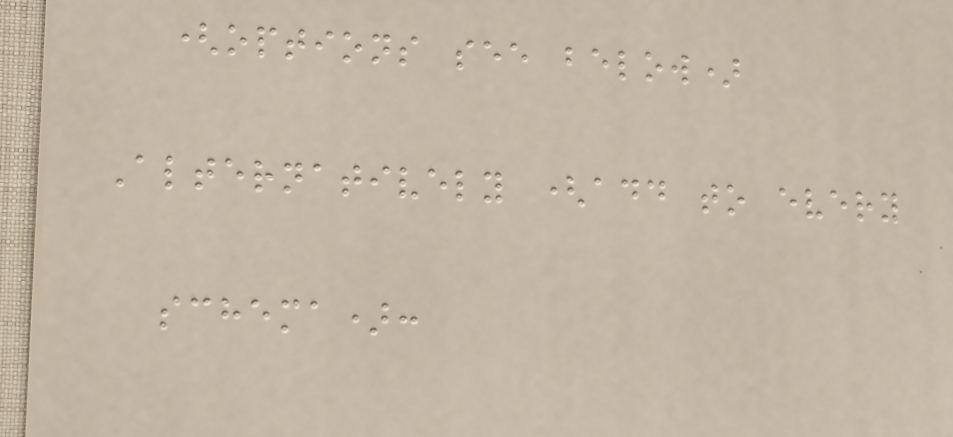(options see below)
Alternatively (add to every
schema):
